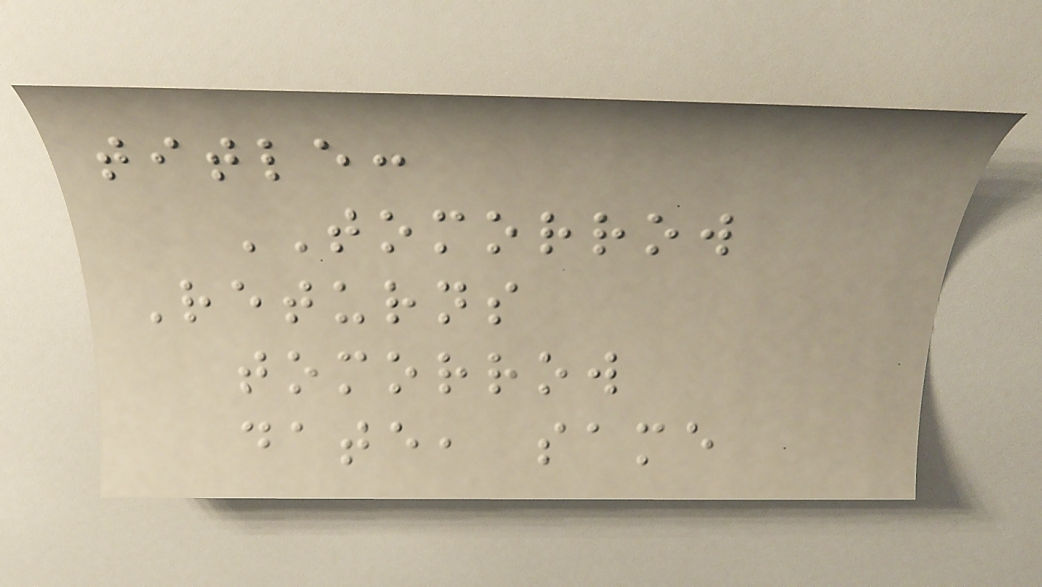title:
TOMORROW
Returns
tomorrow
date, same
